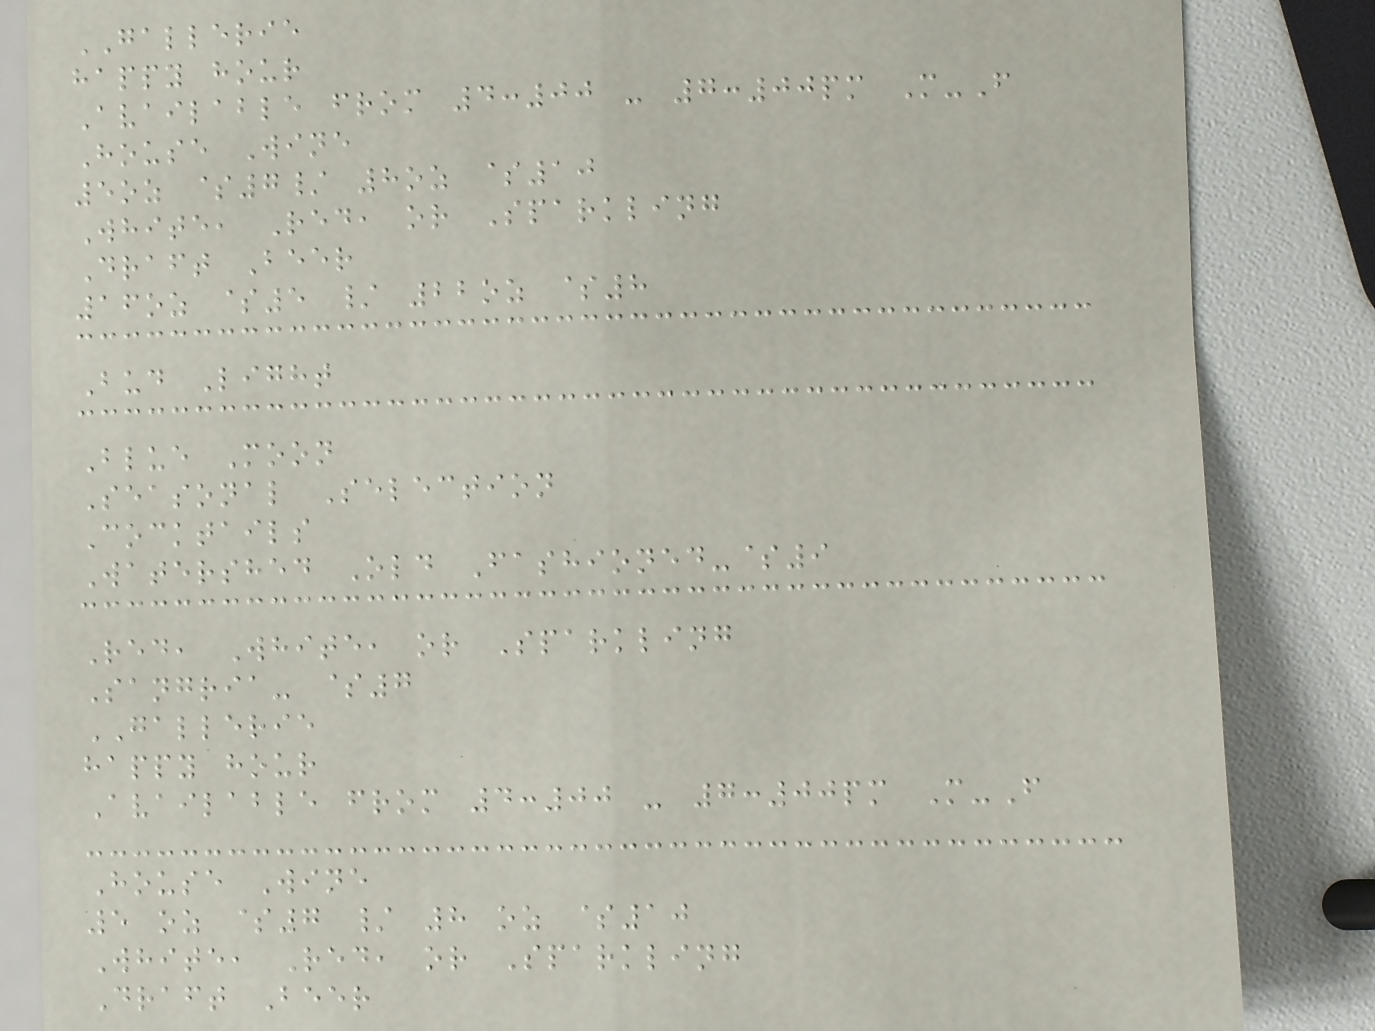GALLERIE
happy hour
Available from 4:00 - 7:00pm M-F
House Wine
5oz $7/ 8oz $10
White, Red, or Sparkling
Draft Beer
16oz $5 / 22oz $8
Bud Light
Blue Moon
Seasonal Selection
Cocktails
Watershed Old Fashioned-$9
Red, White, or Sparkling
Sangria- $7
GALLERIE
happy hour
Available from 4:00 - 7:00pm M-F
House Wine
5 oz $7 / 8 oz $10
White, Red, or Sparkling
Draft Beer
